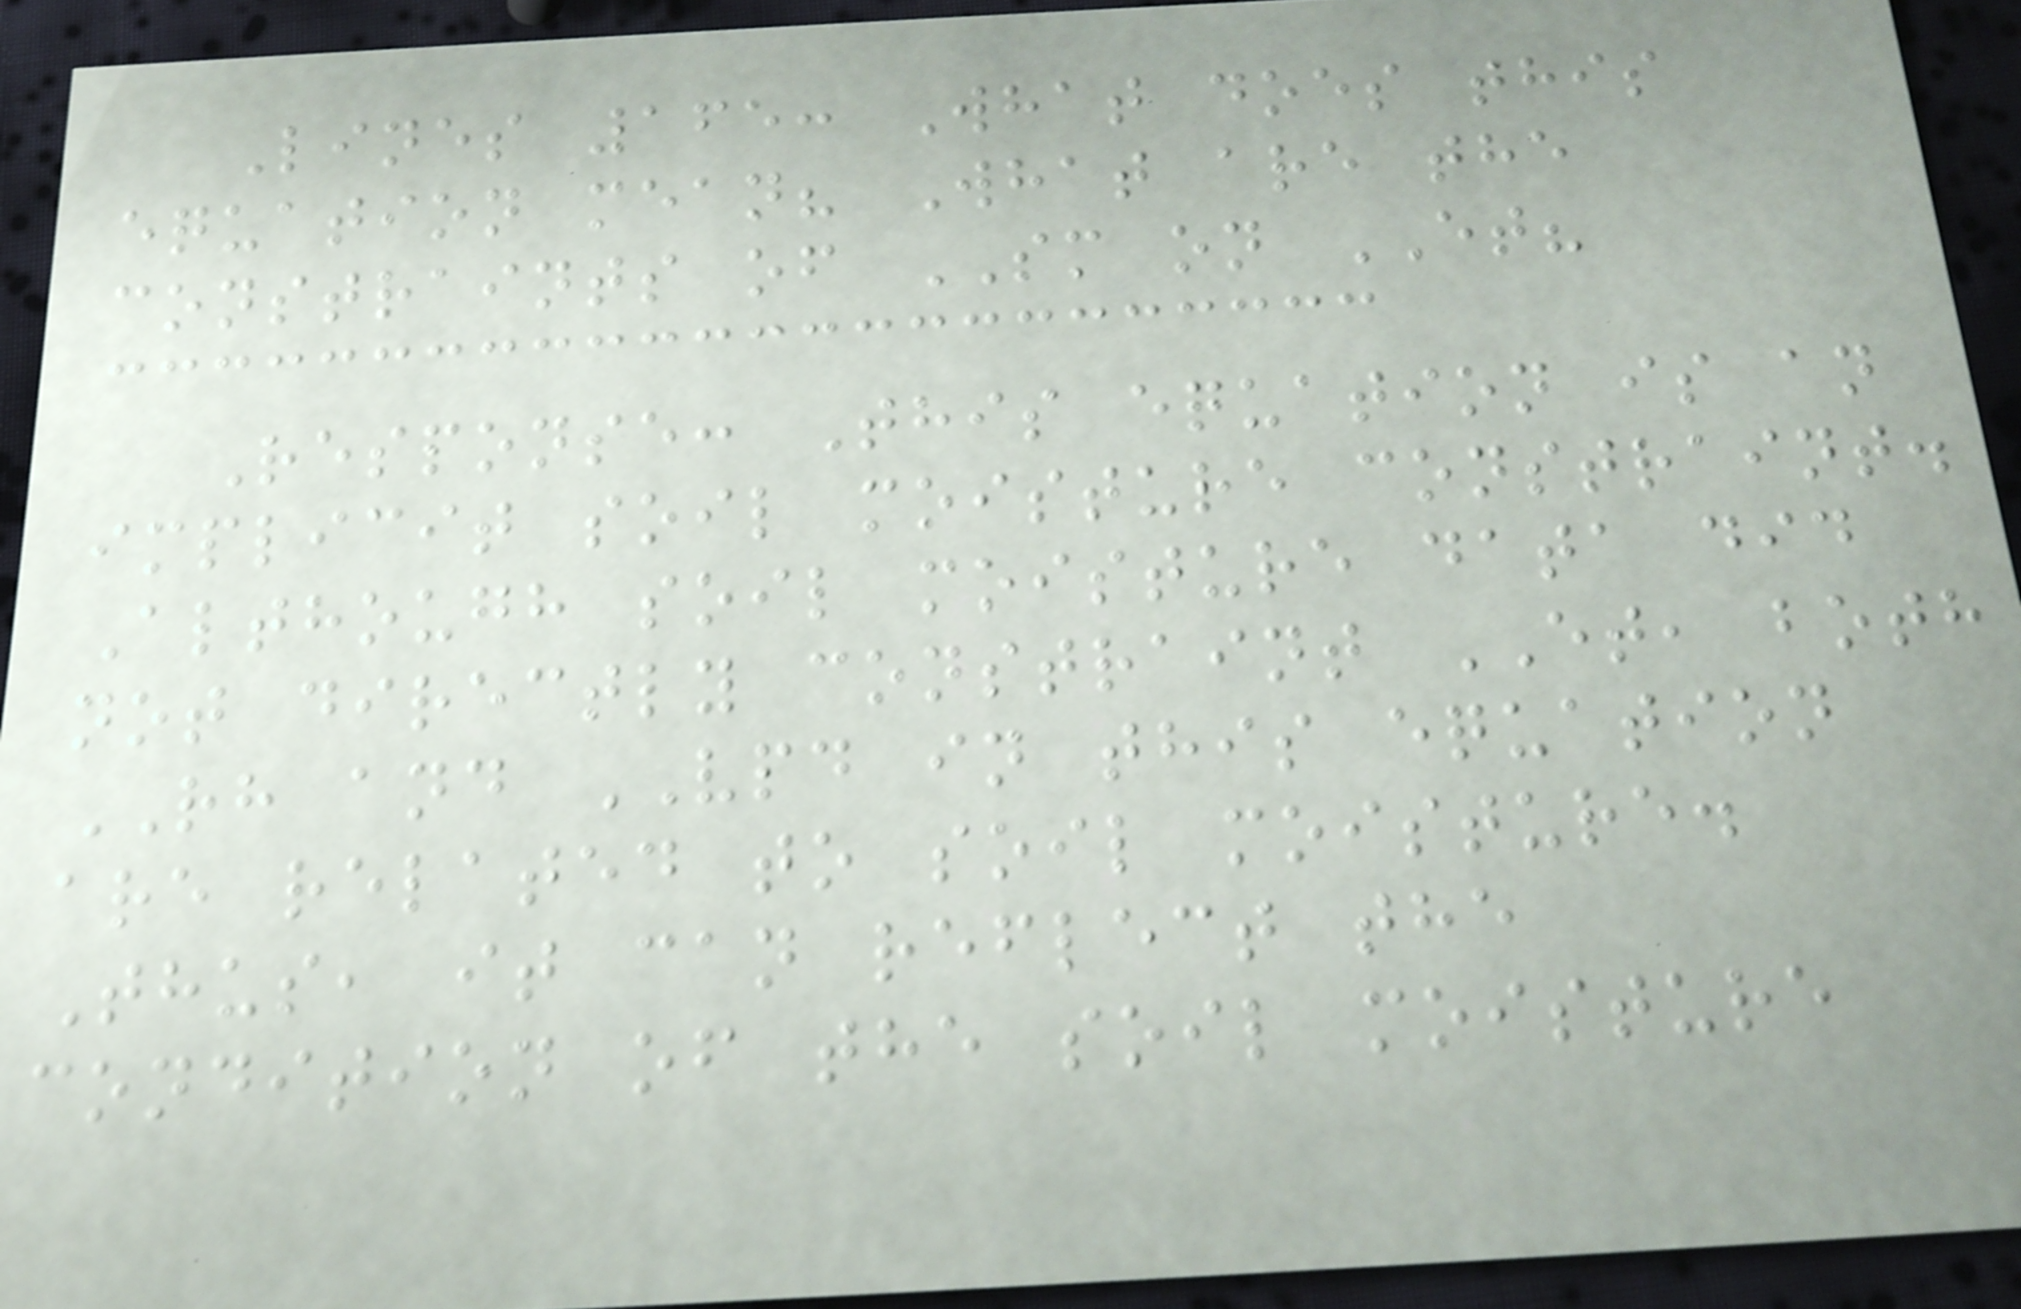Lines 165: What does this
equation mean? What are the
constraints of SM on ET?
Response: This equation is an
implicit soil moisture constraint.
Although soil moisture data did
not directly constraint ET, both
RH and VPD in this equation
are related to soil moisture.
Thus, it can reflect the
condition of the soil moisture
